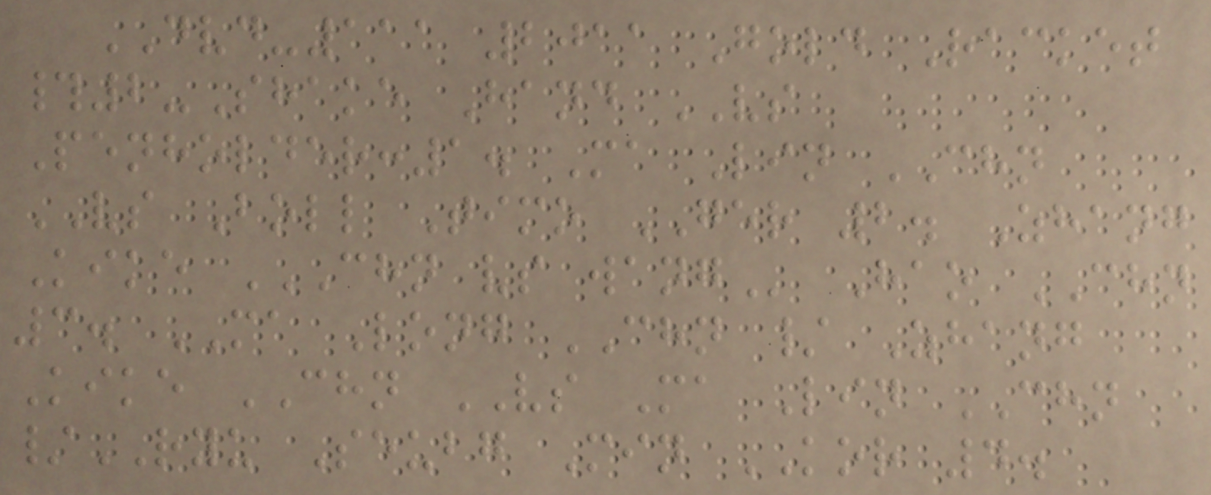DVD-111 2011 Gold Racket
#2-Shake Hand VS
Penholder:1. Ma Lin CHN
VS Boll Timo GER 2. Zhang
Kike CHN VS WANG Hao CHN
3. MA Long CHN / Zhang
Kike CHN VS Ma Lin CHN
/RYU Seubg Min KOR 4.
